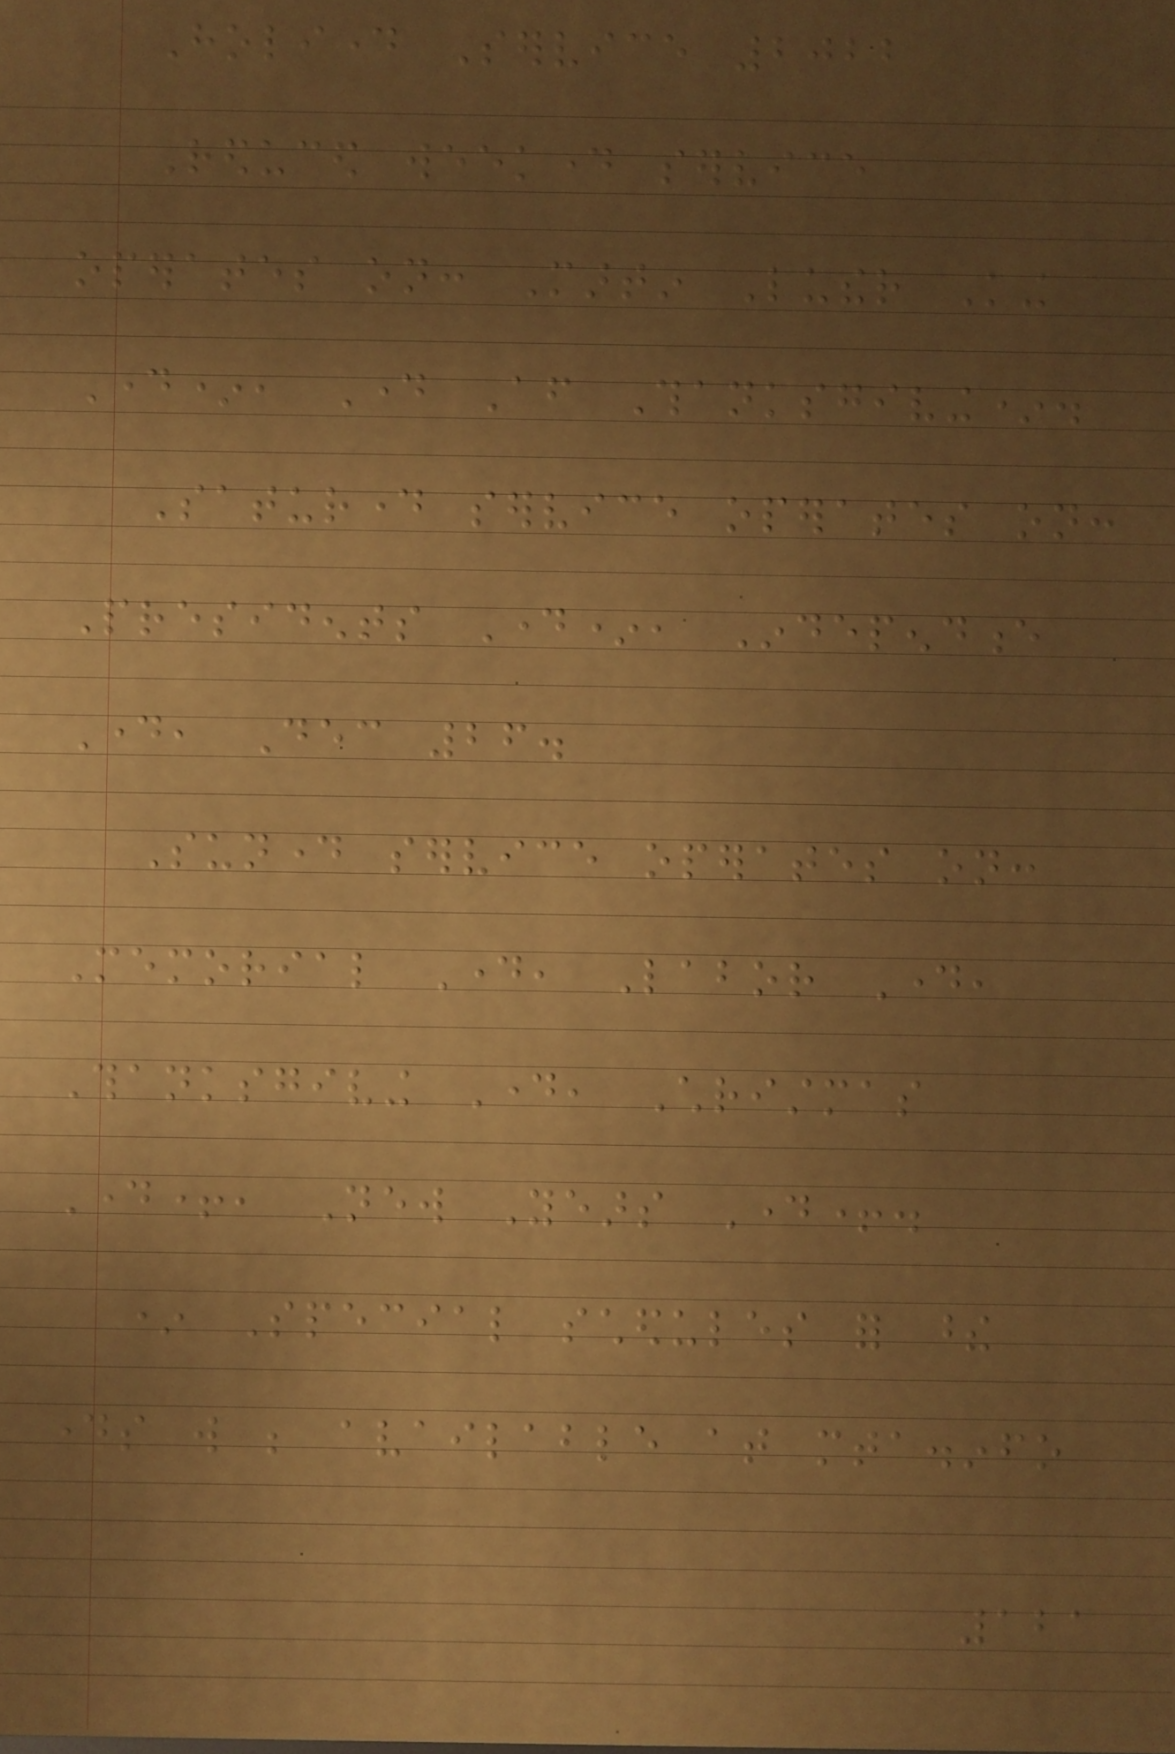Holiday Service 2022
Reduced weekday service
operates on: Martin Luther King
Day*, Day After Thanksgiving*.
Saturday service operates on:
Presidents Day*, Independence
Day, Dec 26.
Sunday service operates on:
Memorial Day, Labor Day,
Thanksgiving Day, Christmas
Day+, New Years Day+.
* Special schedules for these
days will be available at mta.info
121
